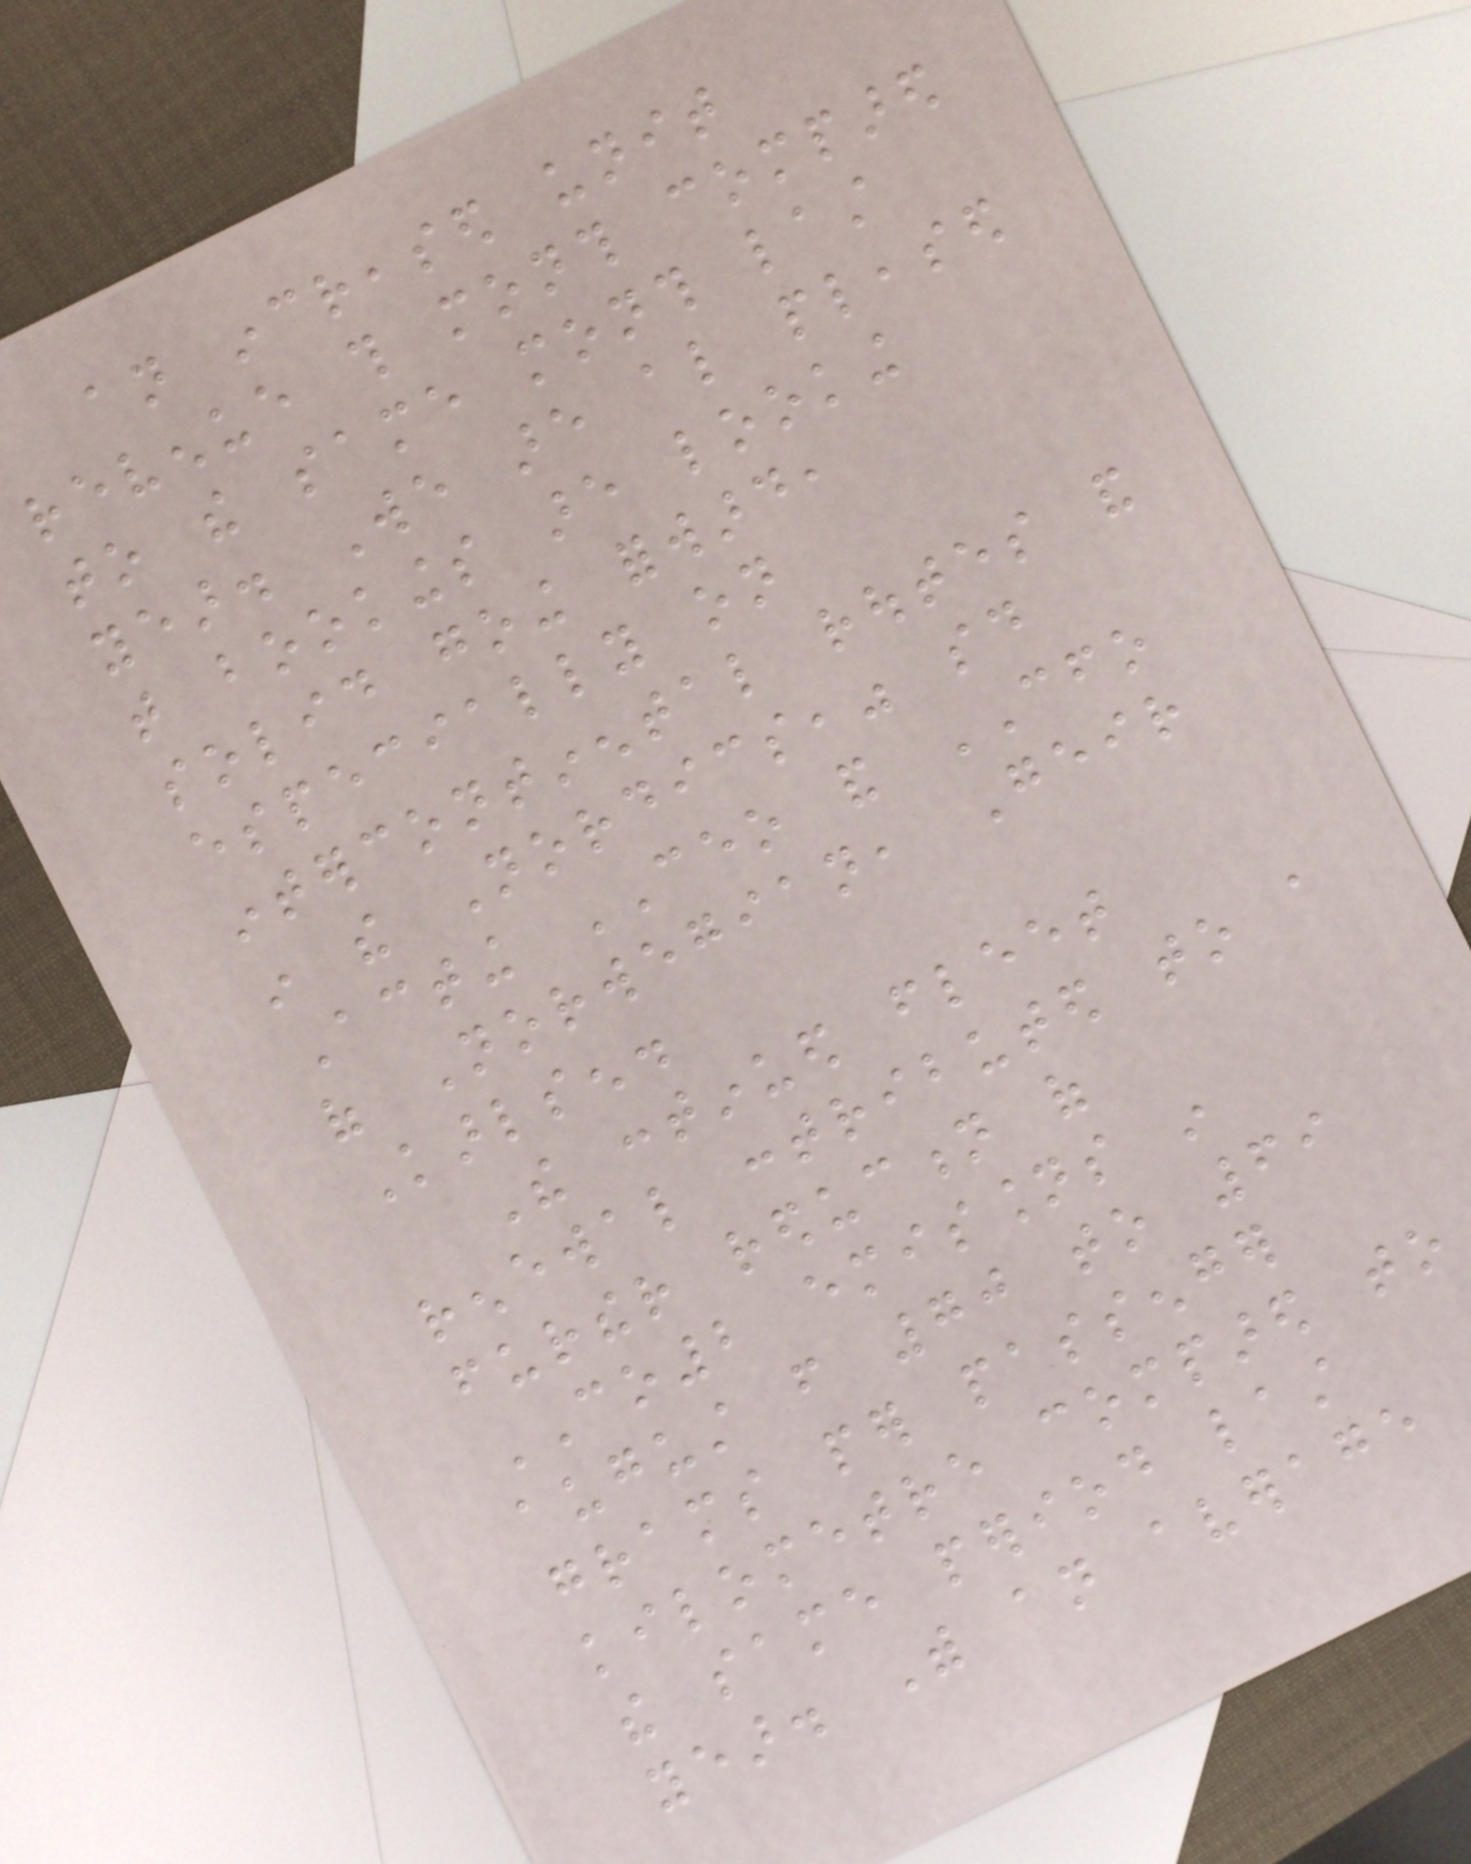an increased unit
revenue this month compared
to the same month last
year. We are also pleased
that bookings are looking
solid going forward,
especially on
intercontinental routes and
in the Nordics," said
Acting CEO and CFO
of Norwegian, Geir
Karlsen.
The continued fleet
renewal contributed to a
further reduction of
CO2 emissions in
august from 70 to 69
grams per passenger
kilometre compared to
the same period last
year. With an average
